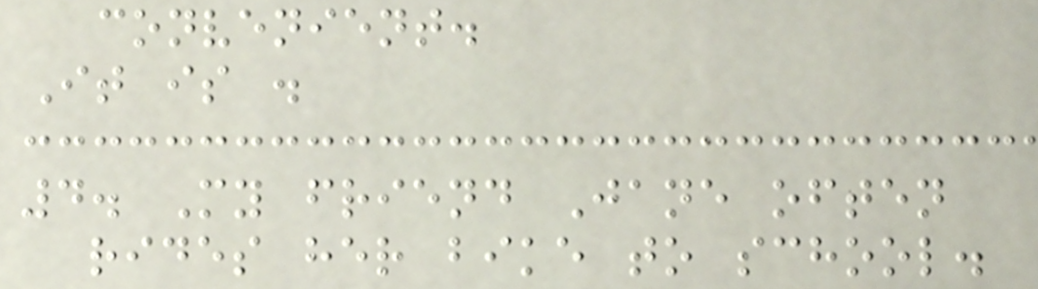convenient.
It is .
4. My friend Jane often
rides her bike to school.
